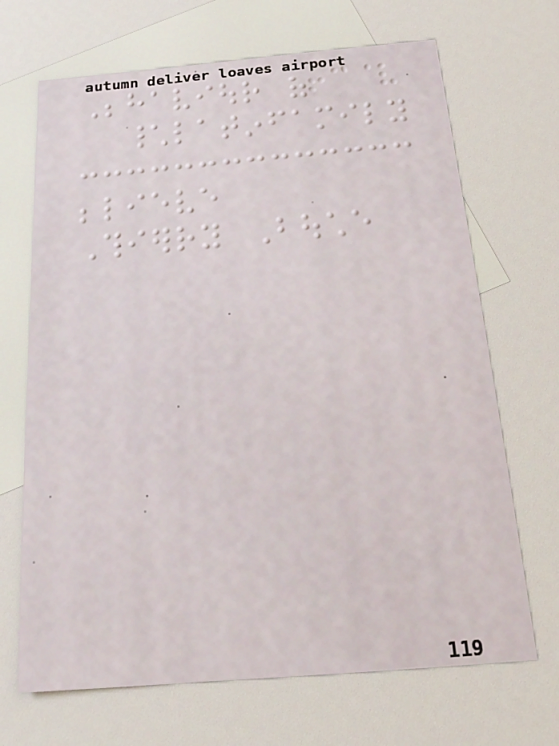Behaviour of
\latinfamily
believe
Thierry Bouche
